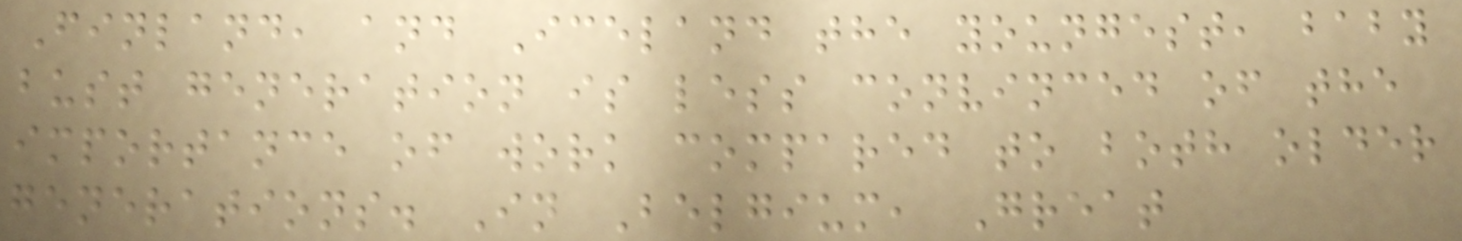Finland, and Iceland the youngest, baby
bust generation is less convinced of the
importance of work compared to both older
generations. In Belgium, Great
